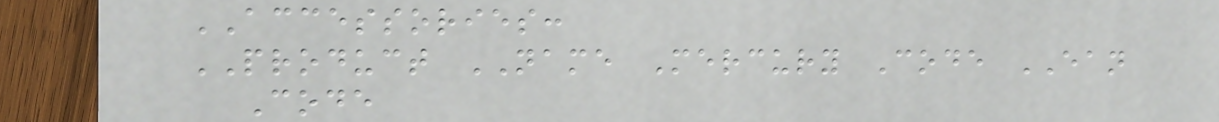ACCESSORIES:
PRODUCT NAME Mercury Code EAN
Code
